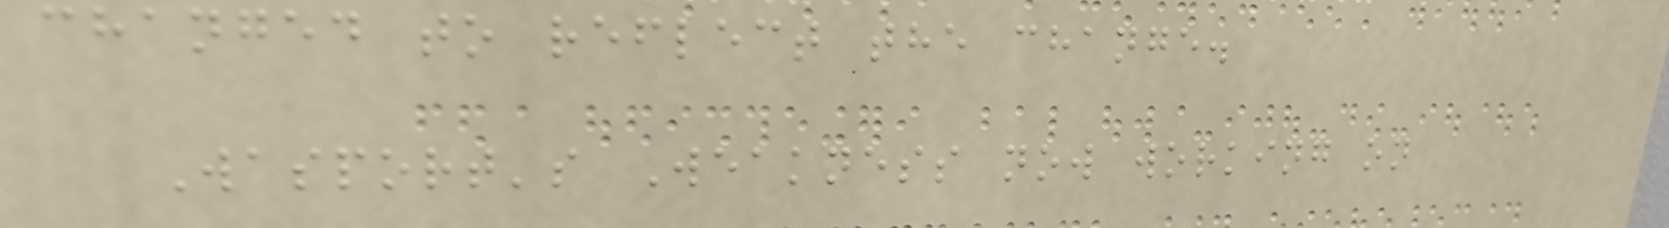changed to reflect the change.
Wasport's Weakness now working on
